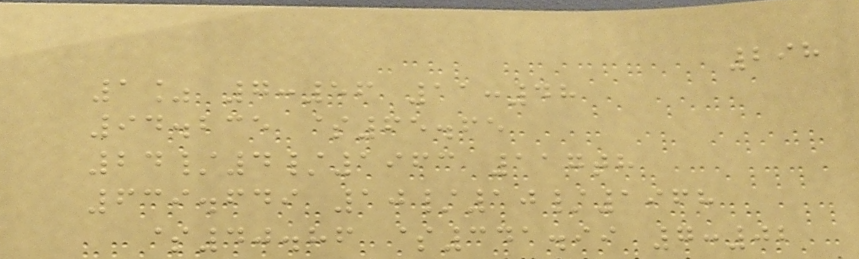298
1% 7:56 11:48
94.235 $65.65
24/4/1963 117th
639.649 10/10/1968
$40.86 $341.99 7:02
